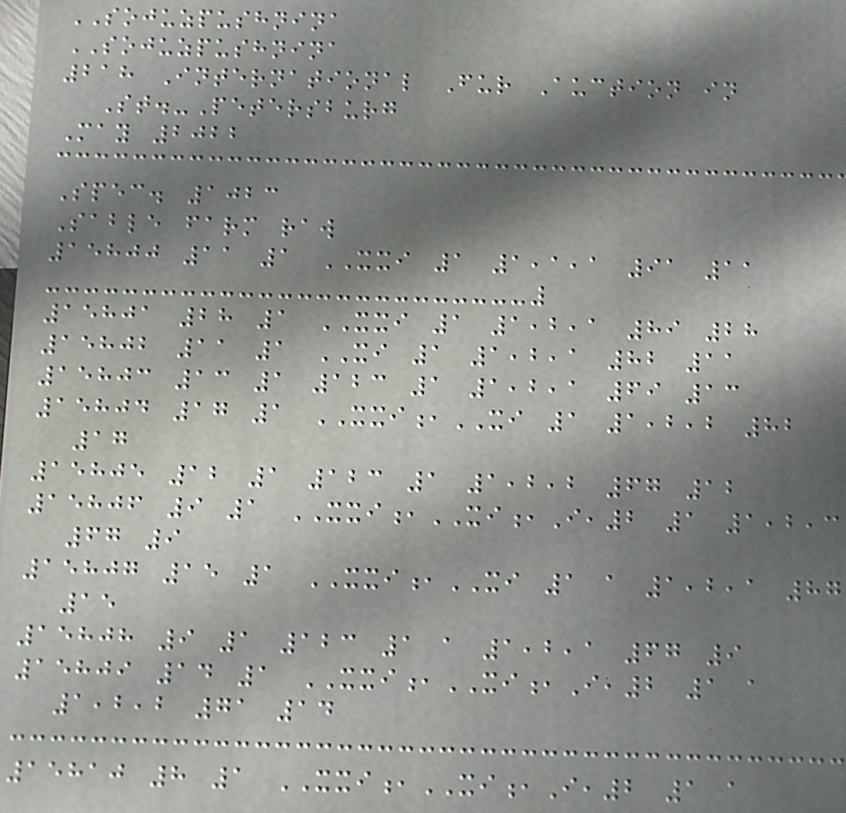SOJUZPUSHNINA
SOJUZPUSHNINA
218 International Fur Auction in
St.-Petersburg
May 2022
Spec. 1023
Sable farm raw
15800 11 1 XXI 1 1,1,1 91 11
15801 28 1 XXI 1 1,2,1 89 28
15802 11 1 XI 1 1,2,1 82 11
15803 13 1 123 1 1,2,1 69 13
15804 17 1 XXI,XI 1 1,2,2 82
17
15805 12 1 123 1 1,2,2 67 12
15806 9 1 XXI,XI,I,2 1 1,2,3
67 9
15807 15 1 XXI,XI 1 a 1,2,1 87
15
15808 9 1 123 1 a 1,2,1 67 9
15809 14 1 XXI,XI,I,2 1 a
1,2,2 71 14
15810 8 1 XXI,XI,I,2 1 a
